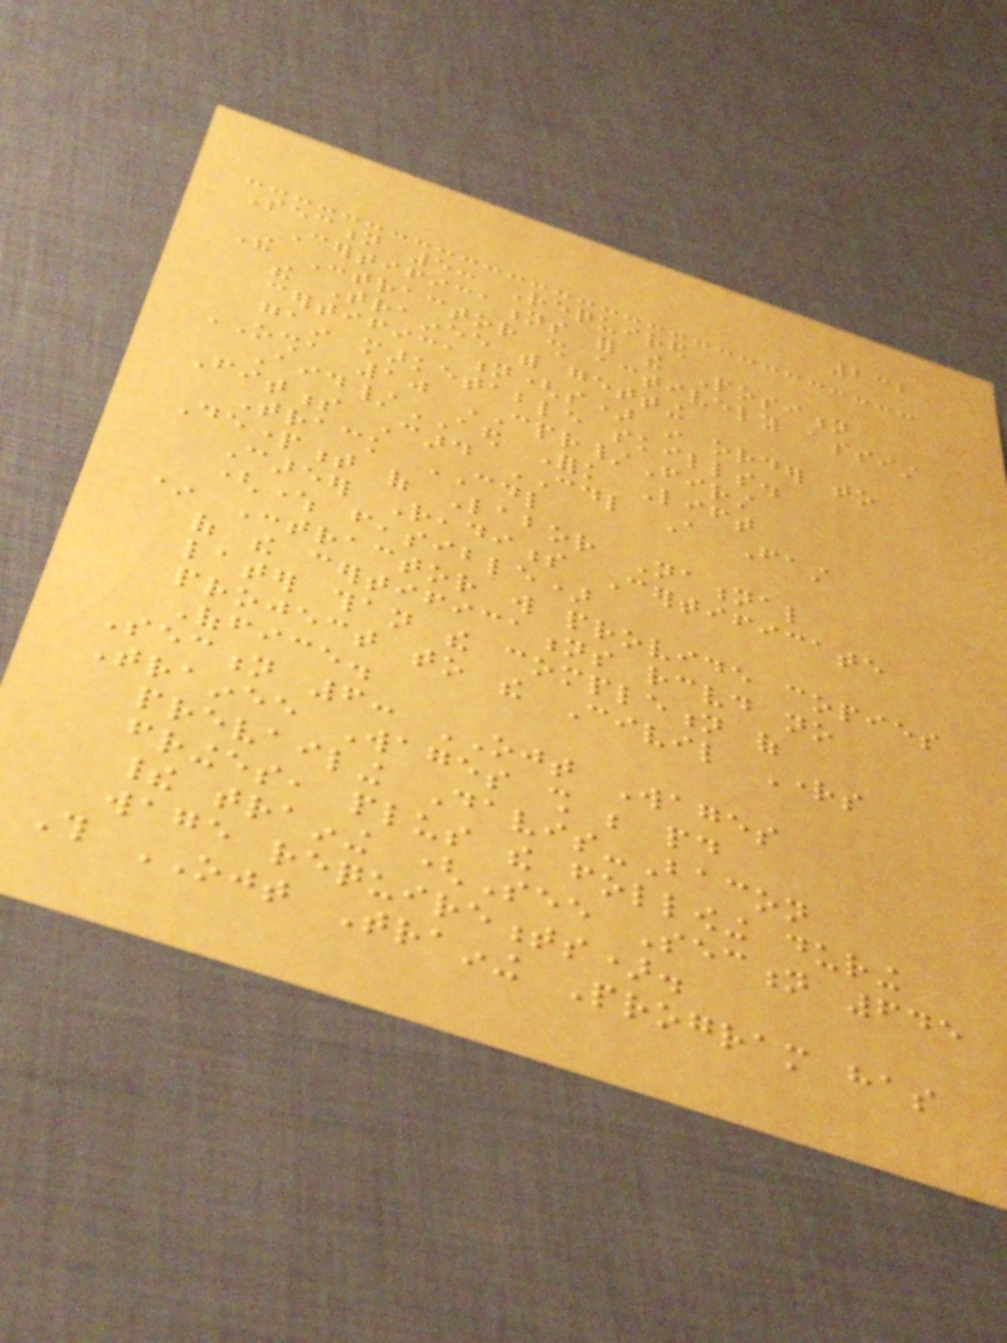232
Section 5: Required
Certifications for the Position
The Contractor shall actively assist
the Trainee with getting
certification(s) in order to
gain marketable skills.
OSHA 10 CPR/First
Aid/AED Fork Lift
Fitness Card CDL A Fast
Track CDL
Department of Labor National
Career Readiness Certificate
(where feasible)
* Contractor will provide copies
of the certifications received no
later than the completion of
project to the Civil Rights
Office.
Section 6: OJT Wages
Trainee Wages shall be paid
prevailing Davis-Bacon
fringes, plus the following during
their training (See Section 645
wage requirements).
This OJT Training Program has
